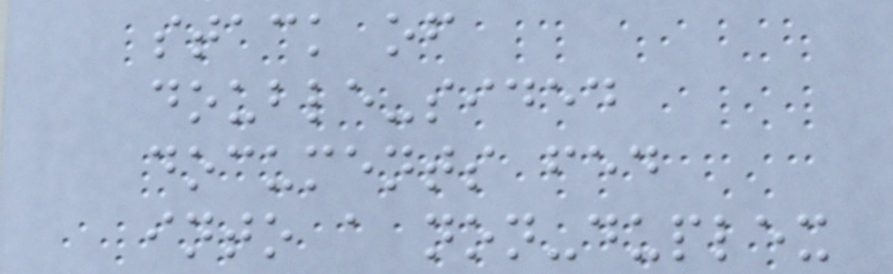stack of
double-sided
documents fed
into a non-duplex
